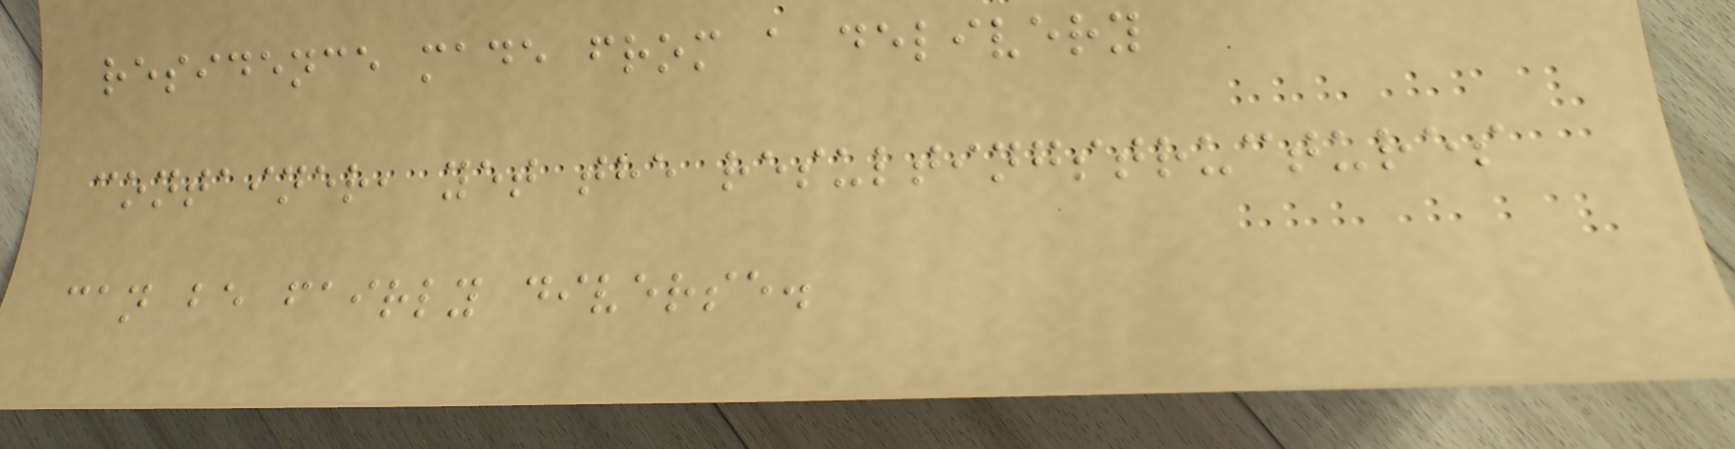residence made from a delivery
container, yet the resultingstructures
can be fairly diverse.
